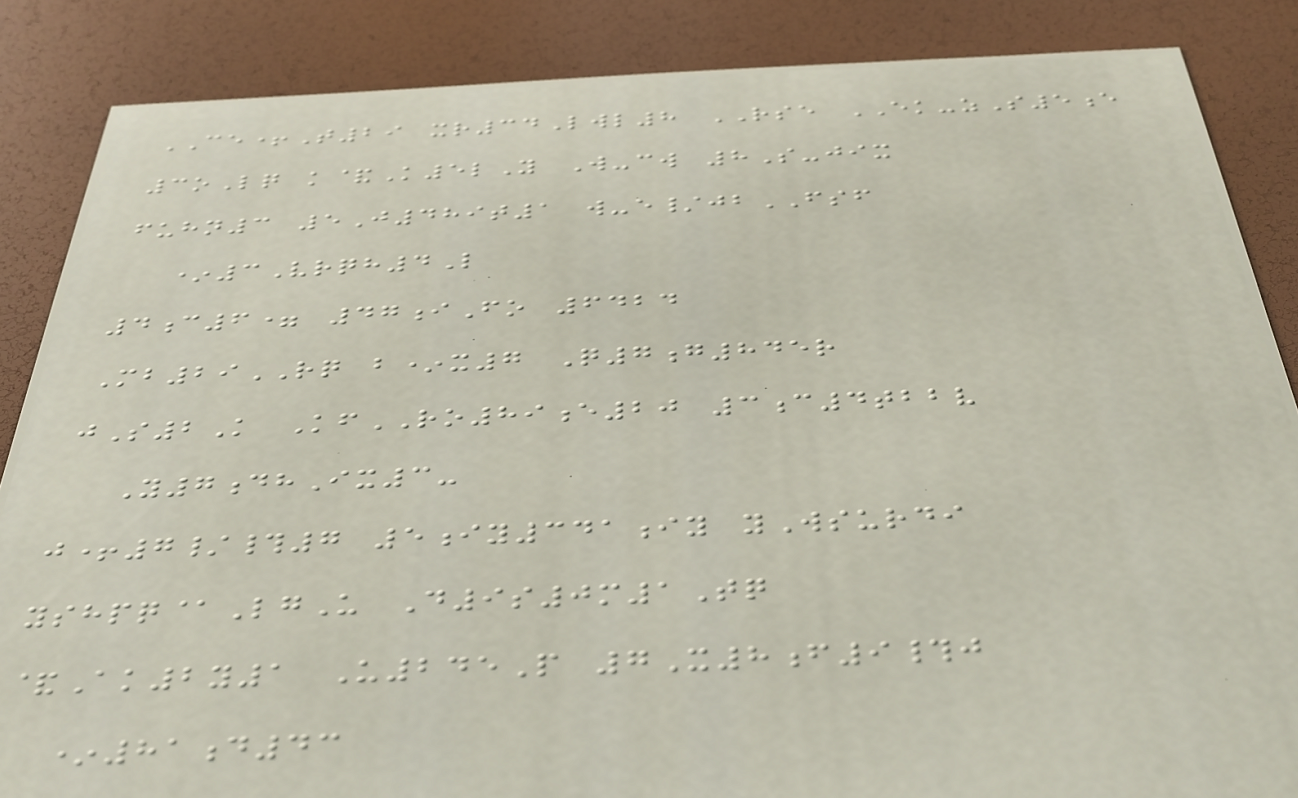CE+T29 xr34Lwl8 RSE EK-zS5e
3oLq k&K5lY W-cw 8S-jix
fuhn3 5J489t1 w-e/jbFSF
*3Vrqh4L
4c6= 47iFo 6424
Mb29RQ b*x7 Q7g845r
jS2K KfRO89e20 3c4tbbv
Y7dhIx3-
j+7/#7 5iy341iy yWsurdi
yshpq@LgU D9s0m1Tq
&Ak2y1 U245P 7X8f9#j
*81d43
